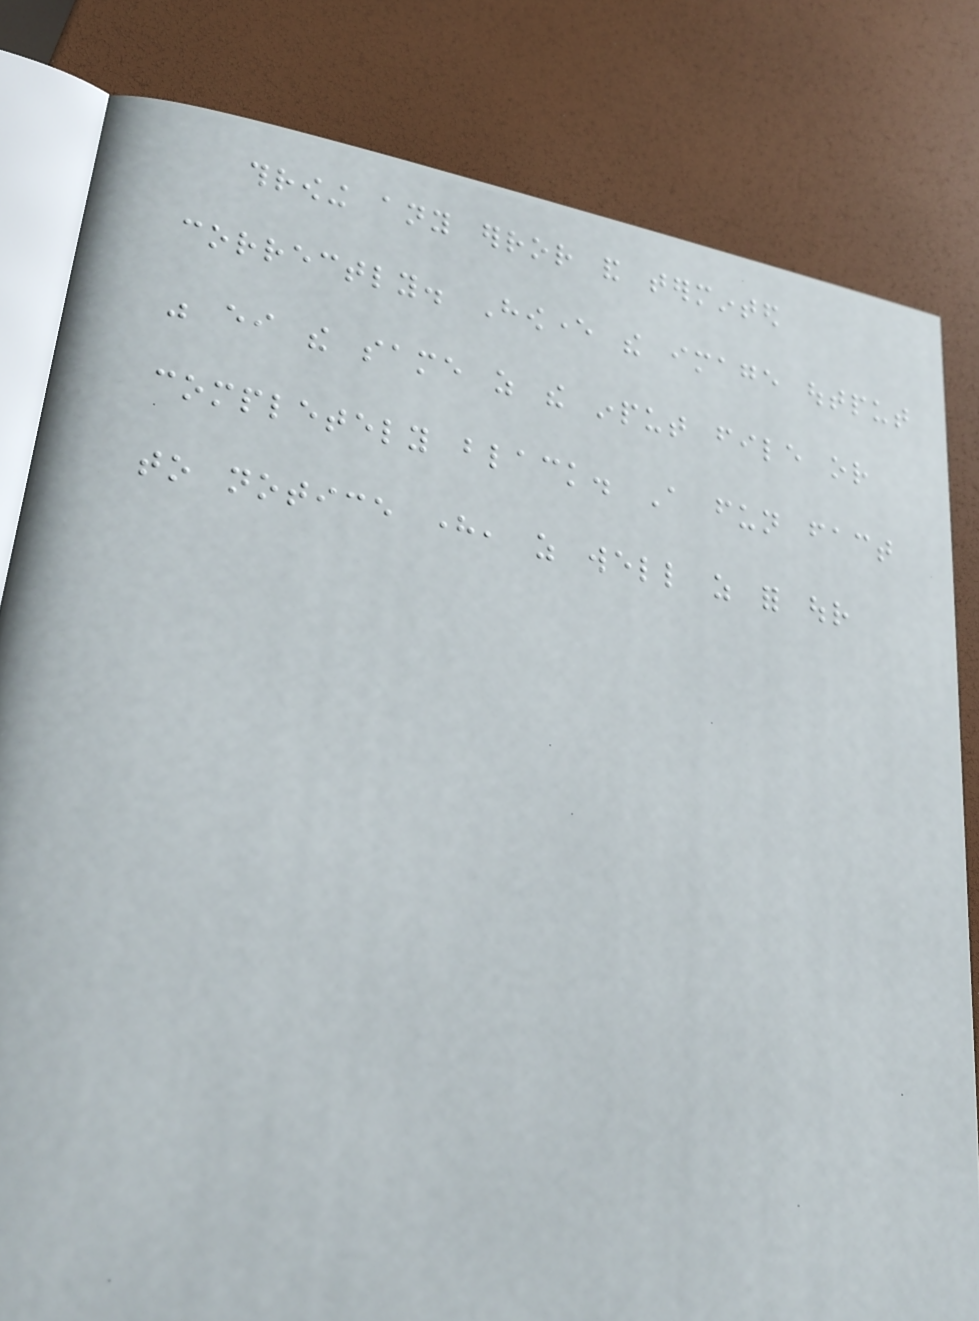throwing any error and terminted
correctly. However the image output
was either the same as the input file or
completely black. A fun fact
to notice here, as well as for our
